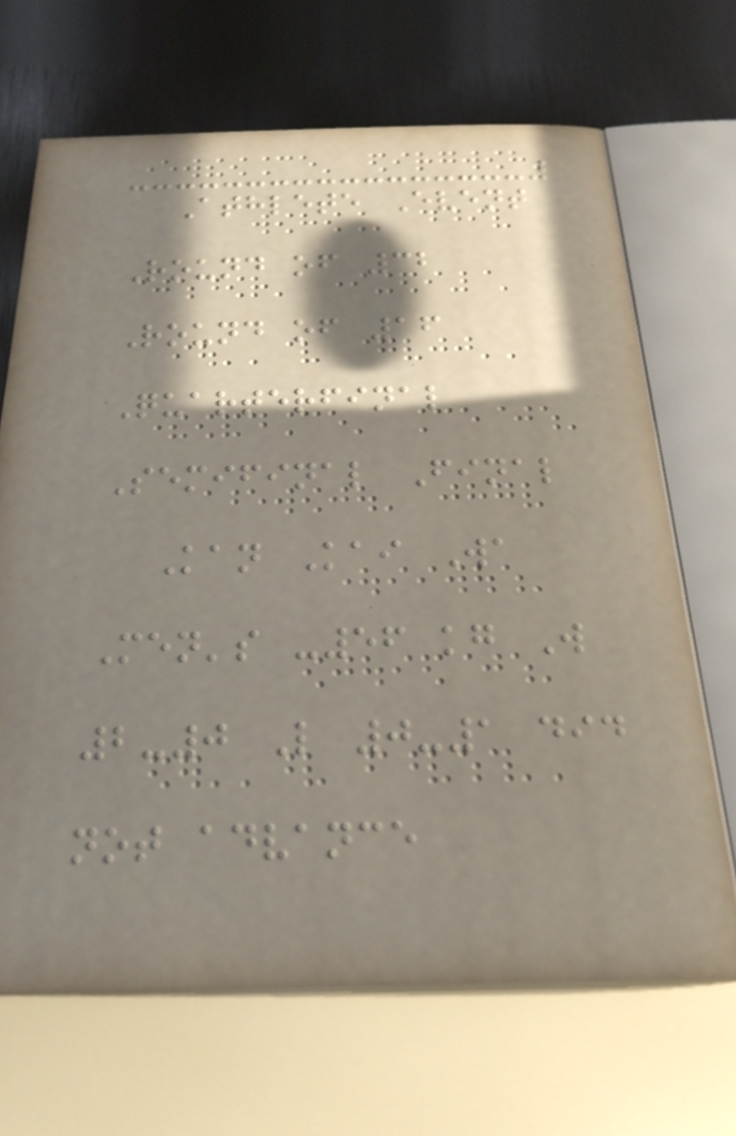Athlete Event
Round of 32
Round of 16
Quarterfinal
Semifinal Final
Kan Kai Wa
Men's -56 kg W
2-0 L 0-1 did
not advance
